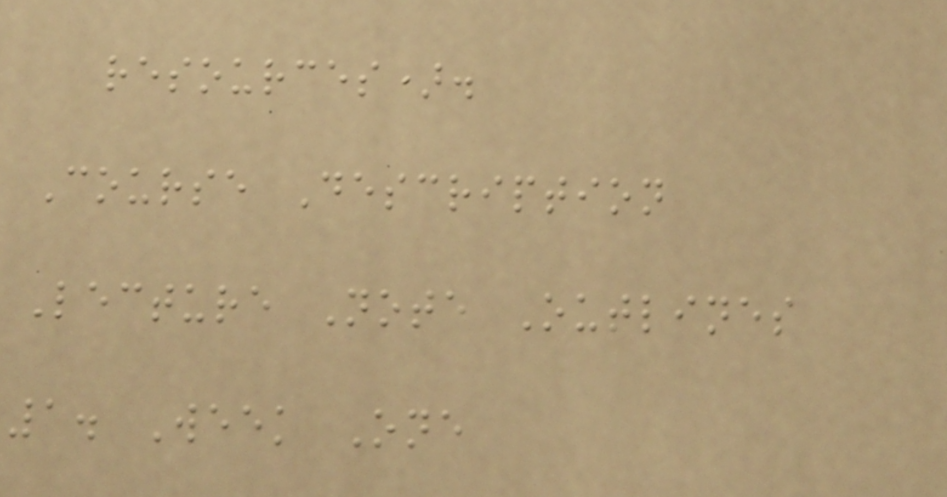resources).
Course Description
Lecture Note Outlines
1. Week One
